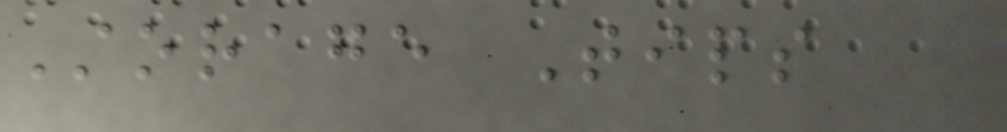Storage Tips
